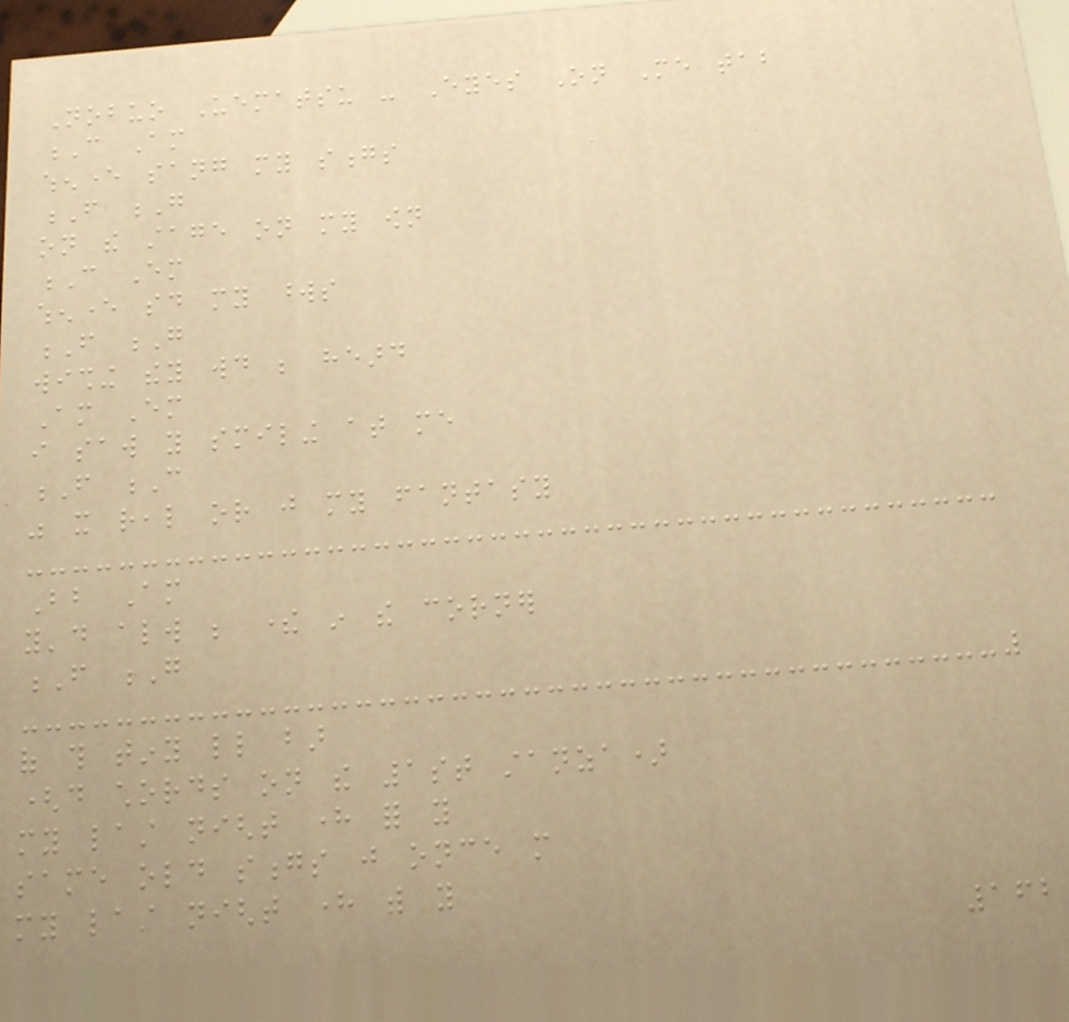Nobuo Uematsu - Eyes On Me tab
C Am
whenever sang my songs
F G
on the stage on my own
C Em
whenever said my words
F G
wishing they would be heard
Am Em
i saw you smiling at me
F C
was it real or just my fantasy
Bb Am
you'd always be there in the corner
F G
of this tiny little bar
(do chords on the 1st stanza)
my last night here for you
same old songs just once more
my last night here with you
162
